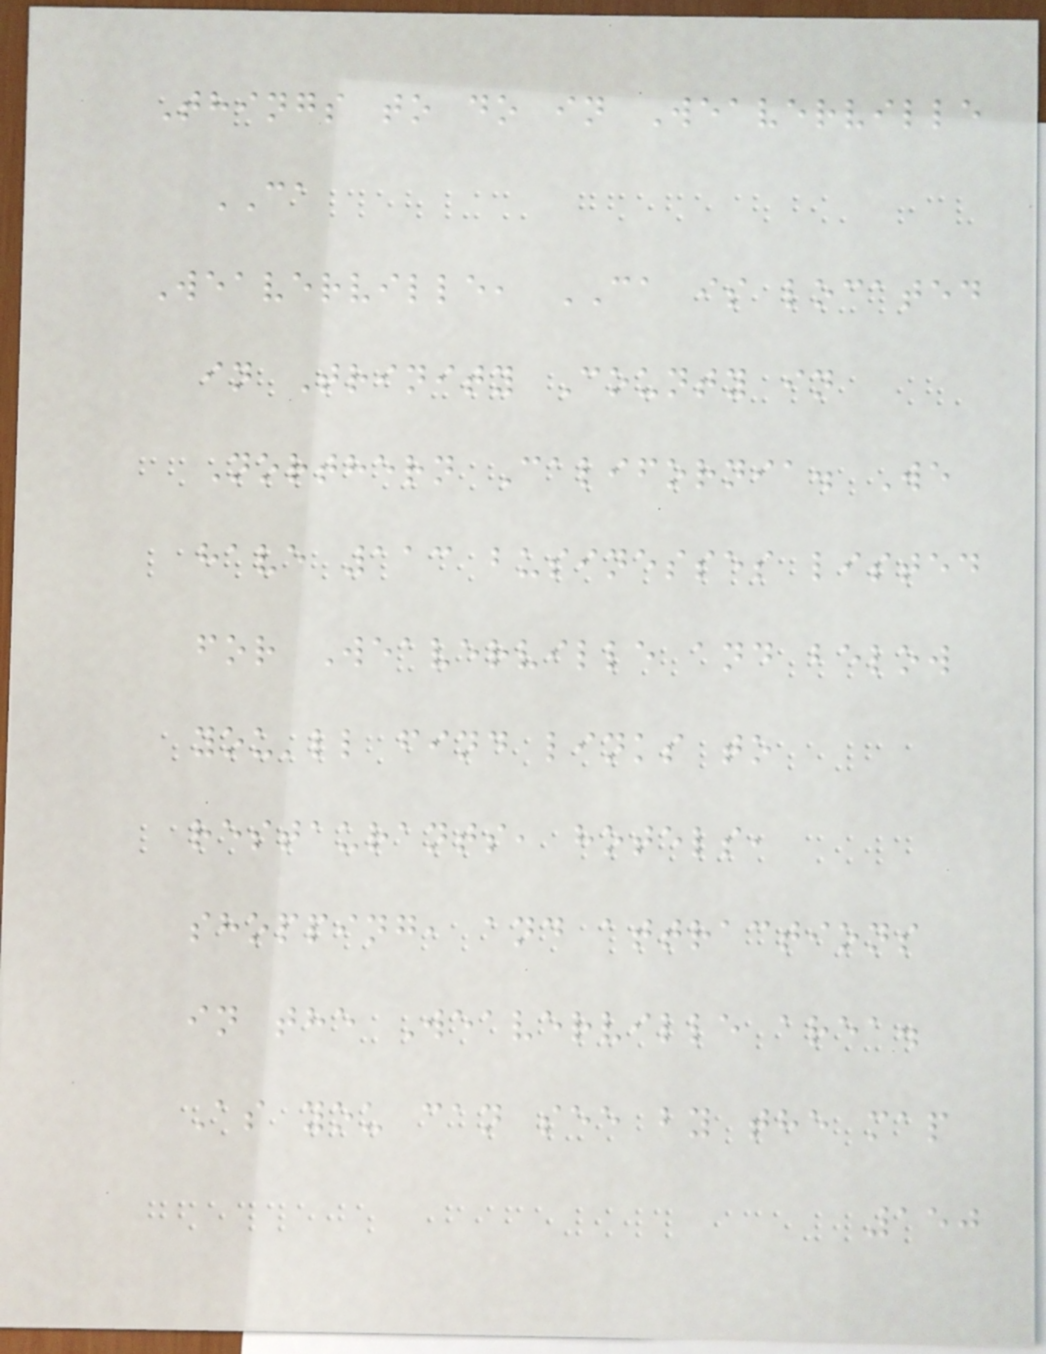Things to do in Weaverville
CA
Weaverville, CA is located
in Trinity County in
Northern California. We
have 113 businesses listed
for Weaverville and below
you'll find links to
restaurants, hotels,
shopping, and attractions
in the Weaverville area.
As you can see by the map
150
